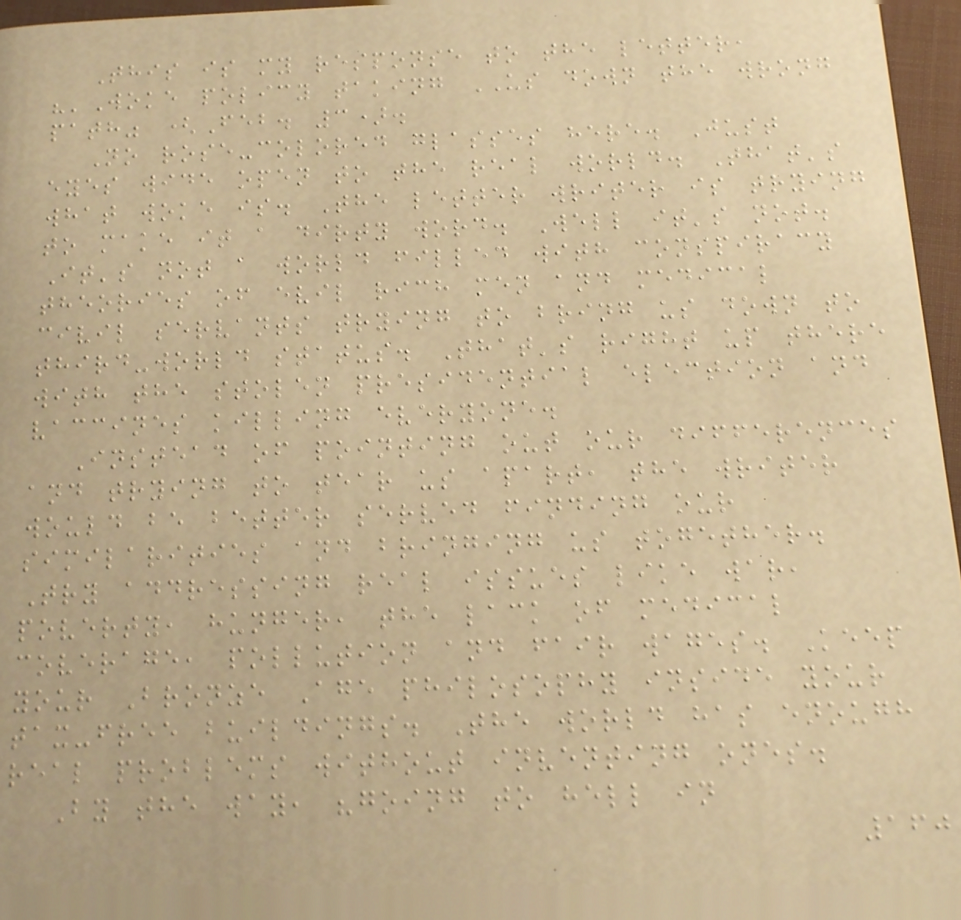This is my response to the letter,
"'Woke policy taking US down the wrong
path" (Feb. 3).
No rose-colored glasses here. Just
eyes wide open to the real world. That's
what woke is. The letter writer is trying
to make it a dirty word. Well it's not.
It's not a world filled with conspiracy
theories of evil rich men and medical
civil servants trying to bring us down to
third-world status. That's right up there
with the stolen presidential election and
vaccines killing everyone.
Instead of pointing out our differences
and trying to tear us apart, the writer
would be better served finding our
similarities and bringing us together.
Try addressing real issues like war,
poverty, hunger, the lack of medical
coverage, pollution and fair wages. Keep
your Bronze Age philosophy inside your
tax-free buildings. The world has enough
real problems without inventing ones.
By the way, "going to hell in
160
